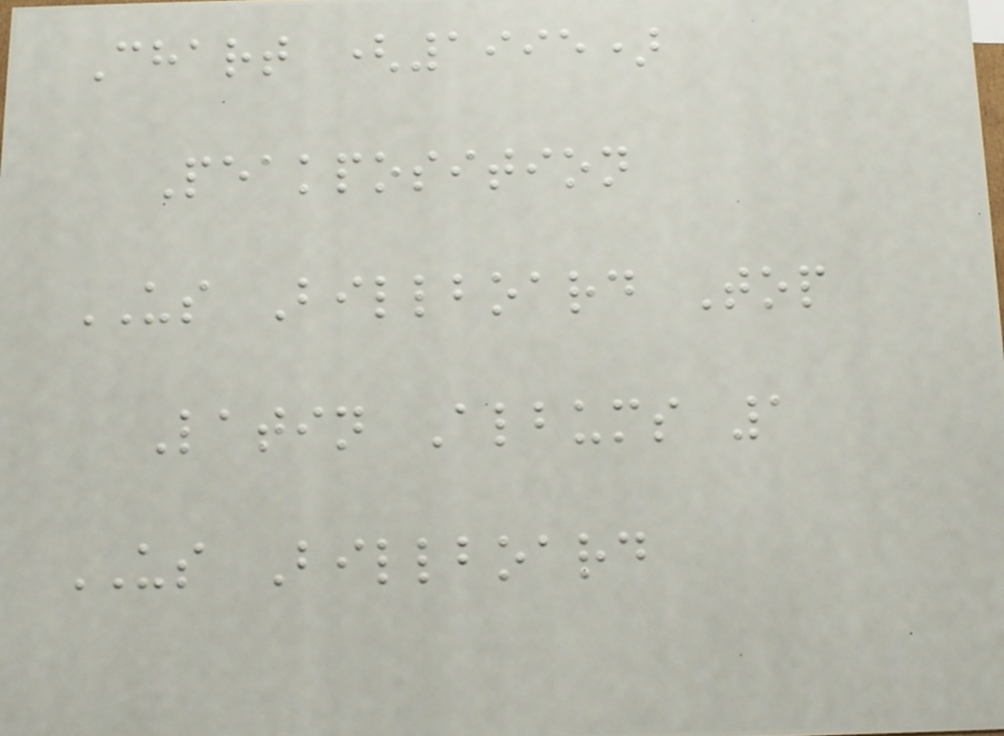Chart (1995)
Peakposition
US Billboard Top
Latin Albums 1
US Billboard
